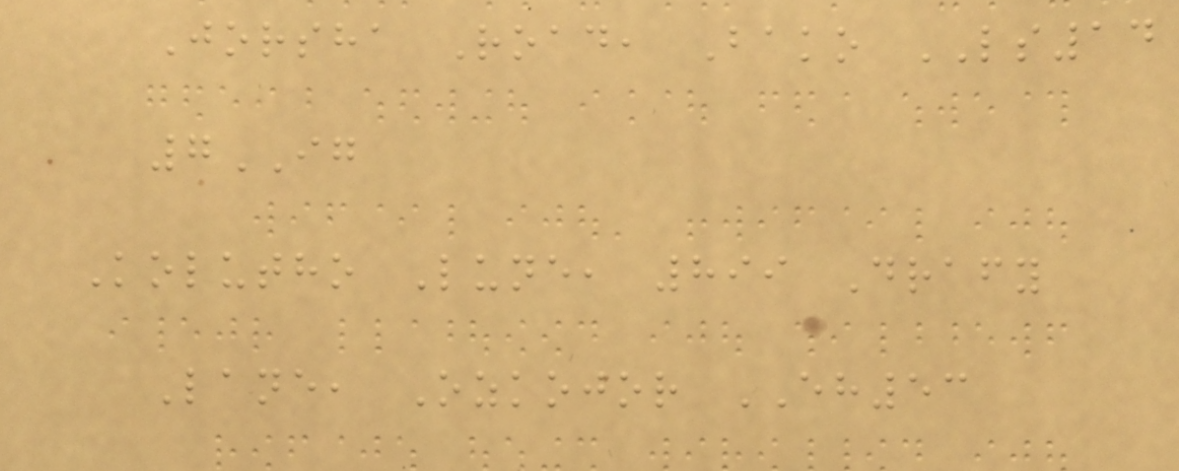Jorsha Road, Bako LS14
7IG
Kolutho Lune, 899 Drafy
Lane, Ozkojor EH53
